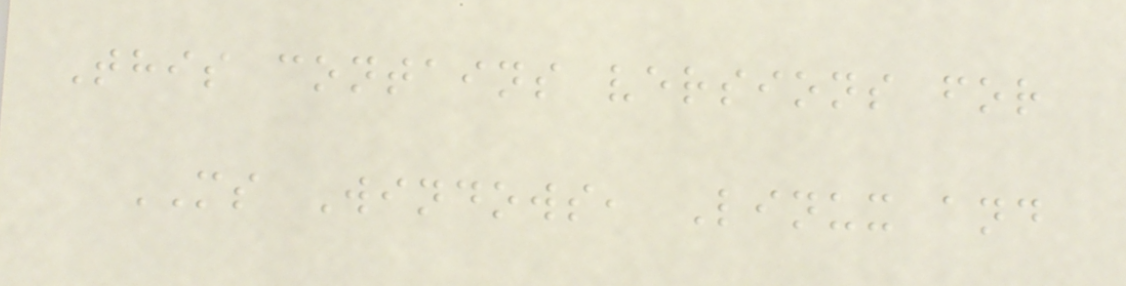This contains versions for
MS Windows, Linux and
